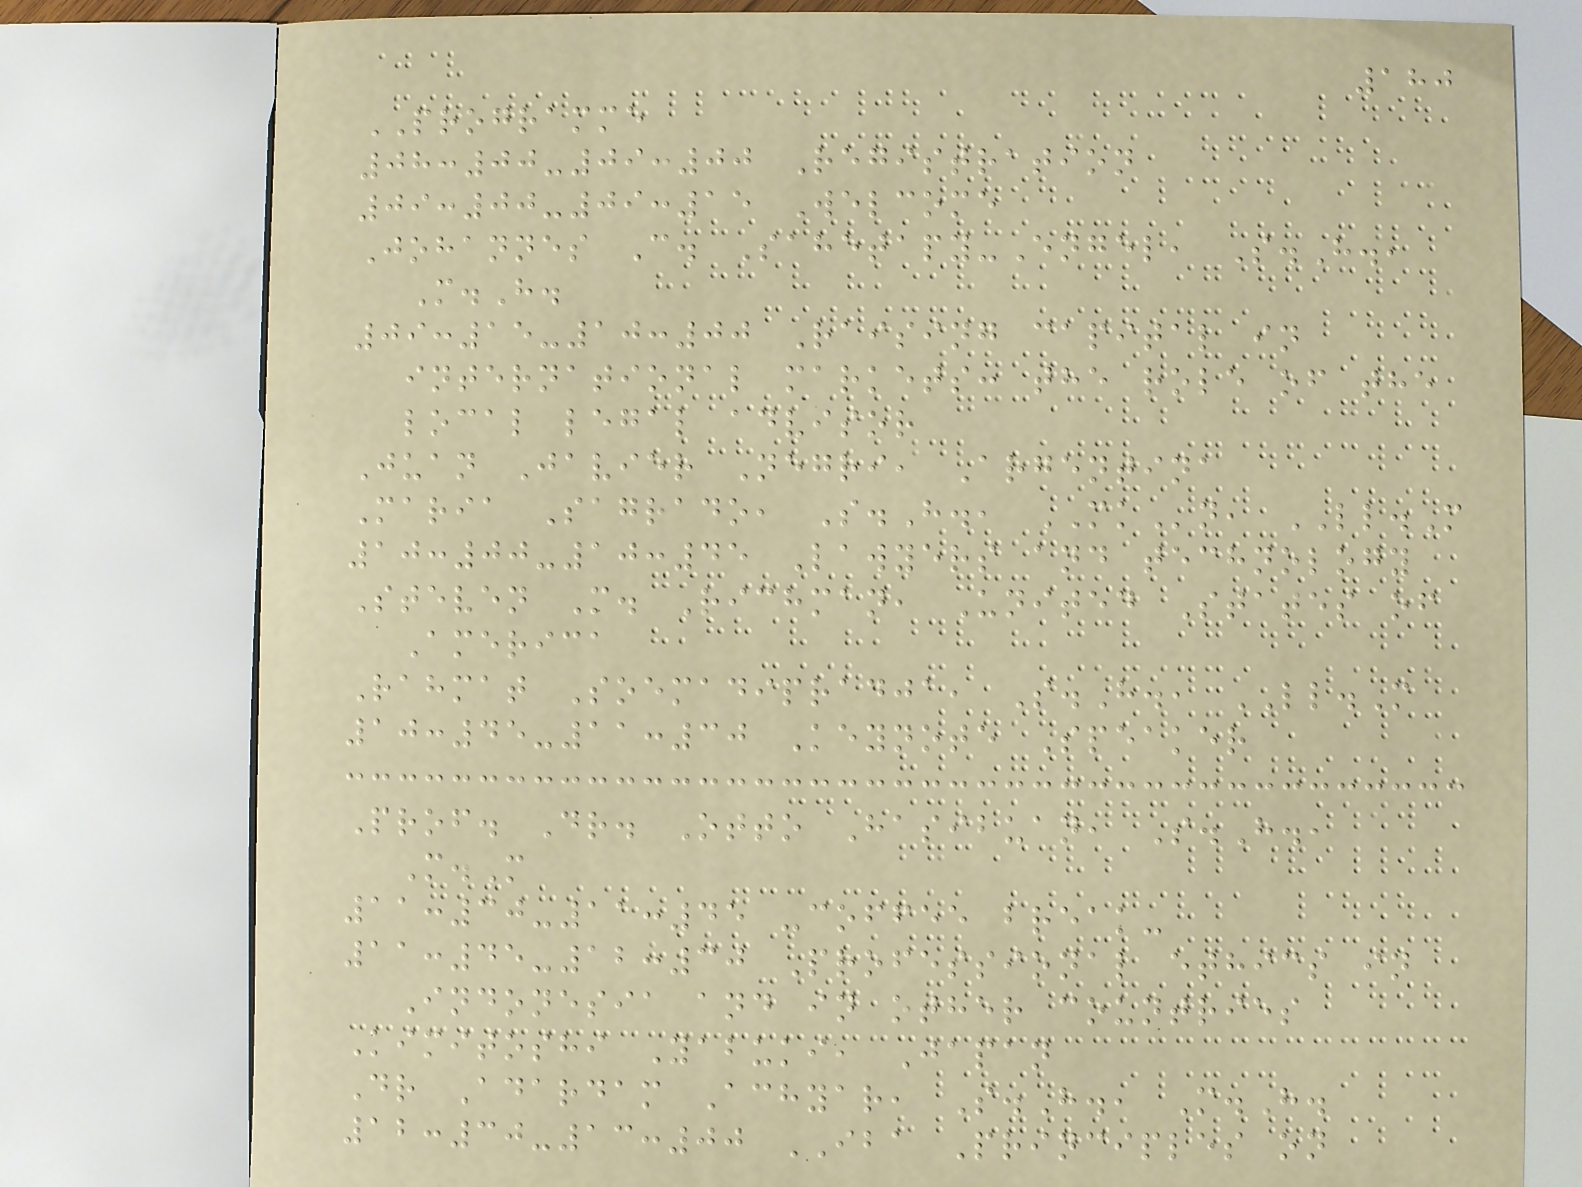180
PROGRAMME
08:00-09:00 Registration
09:00-09:15 Welcome
Johannes C. Sahetapy-Engel, S.H.,
M.H.
09:15-10:00 Raising capital in
international markets: the role of the
local legal advisor
Juan Javier Negri, Argentina
Maria Sagrado, S.H., MKn, LL.M
10:00-10:45 Lawyers and technology
Steven M. Richman, United States of
America
Rahmat Soemadipradja, S.H., LL.M
10:45-11:30 Keynote Speaker
Prof. Dr. Otto Hasibuan, S.H.,
M.M
11:30-11:45 -coffee break-
11:45-12:30 Professional ethics in
Indonesia and in other countries
Kimitoshi Yabuki, Japan
Dr Adardam Achyar, S.H., M.H.
12:30-13:00 IBA Principles on
